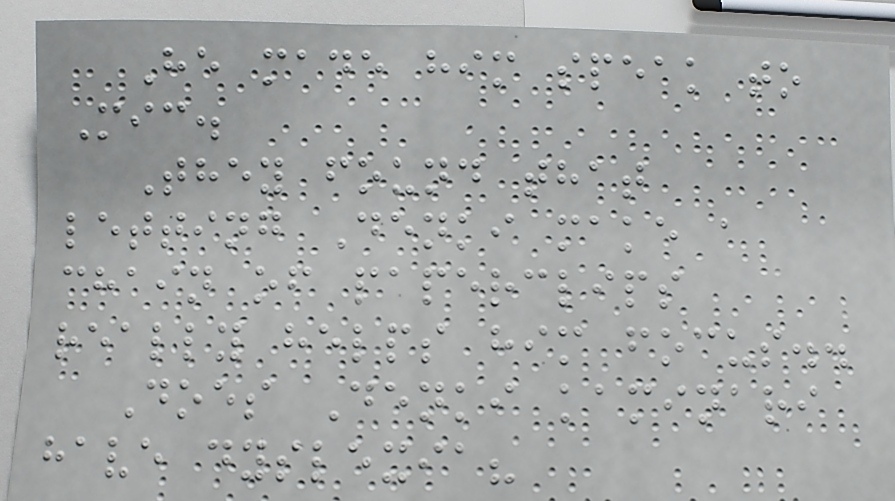He made him speak to
Mic.
They found that
letting Denki make a
chain of paperclips
really helps him focus..
Does Denki kaminari
have dyslexia?
